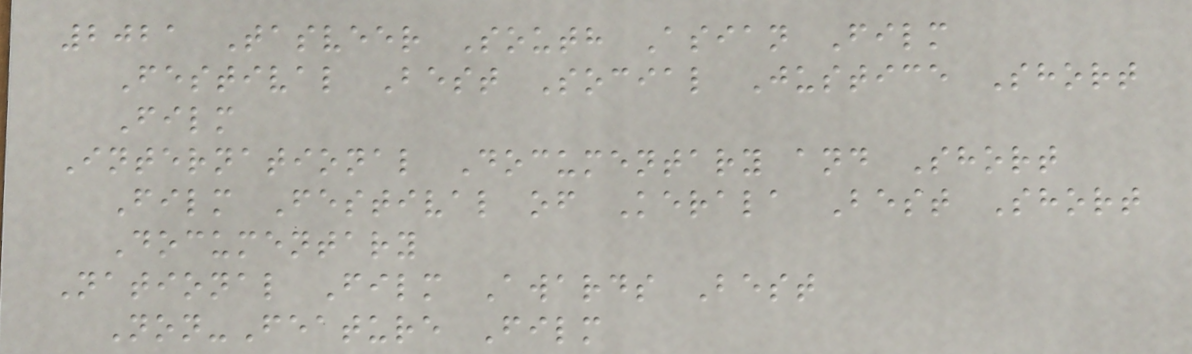2021 Tasveer South Asian Film
Festival Best Social Justice Short
Film
International Documentary and Short
Film Festival of Kerala Best Short
Documentary
National Film Awards Best
Non-Feature Film
